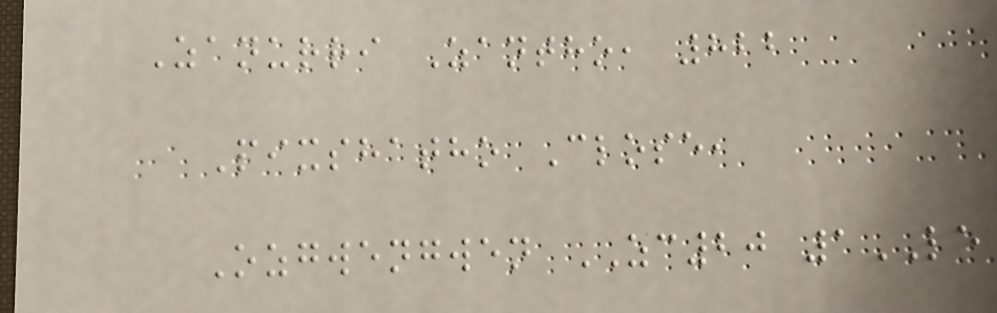Zanurri Zantho, 822
Pixshatho Close,
Ozgwengwen ZC20 1LE
